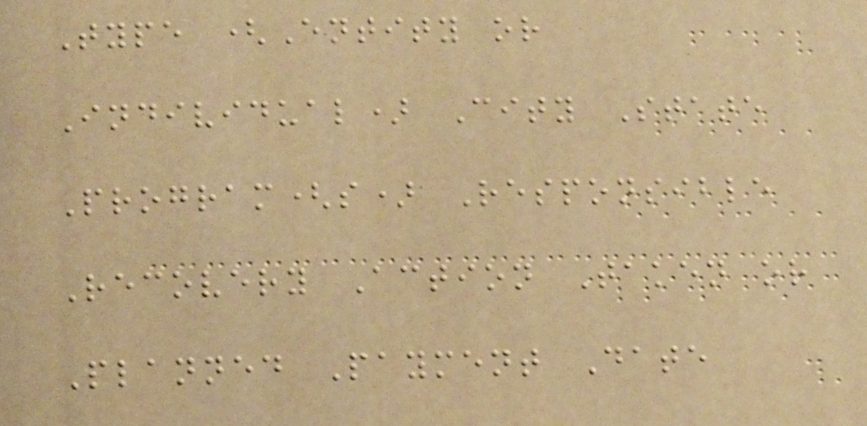Type (Entity or
Individual) City State
Program(s) Responsible
Recovery Action Taken or
Planned Payment Date
